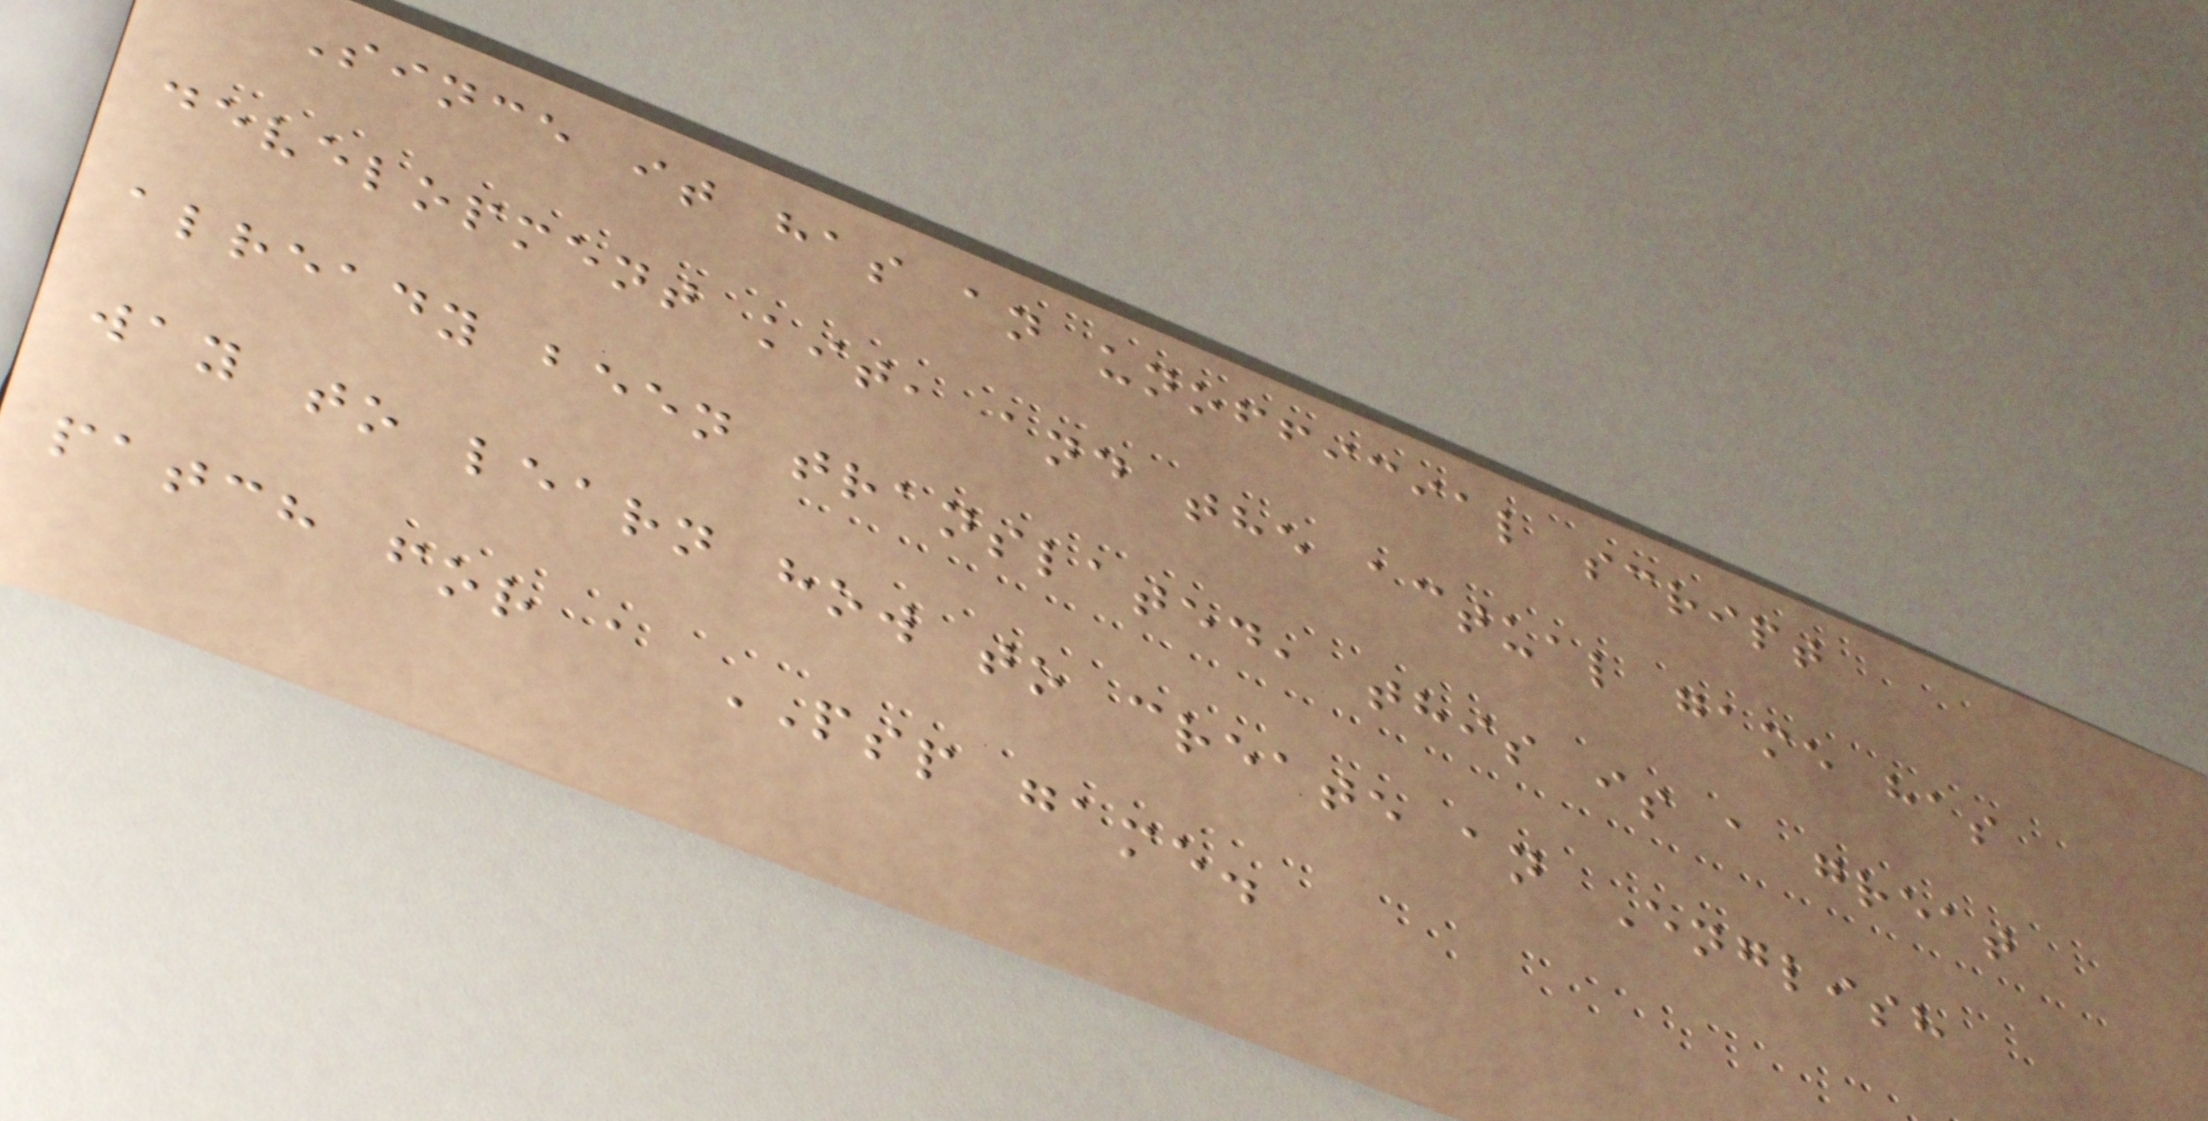Since it has an unofficial script
development kit, and the actual game has
already been translated, this is a great
way to learn how to create an English
patch for a PSP game.
